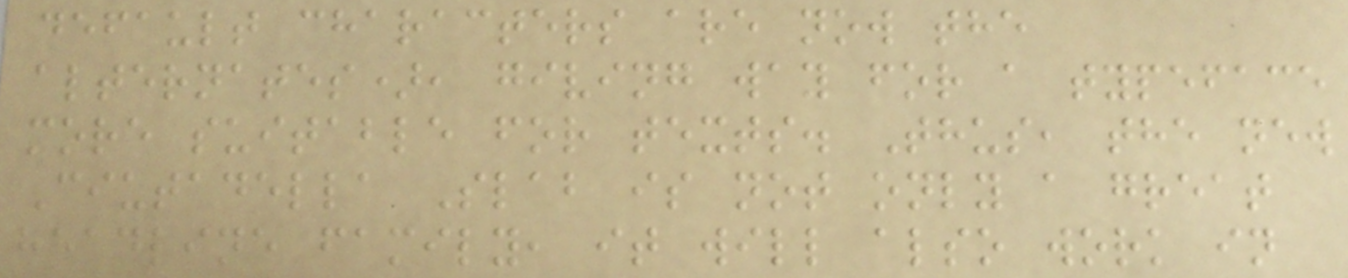default characters are now the
alternates), giving way for a typeface
more suitable for texts. Thus, the new
Ciutadella Slab is not only a great
headline family, it will also work in
